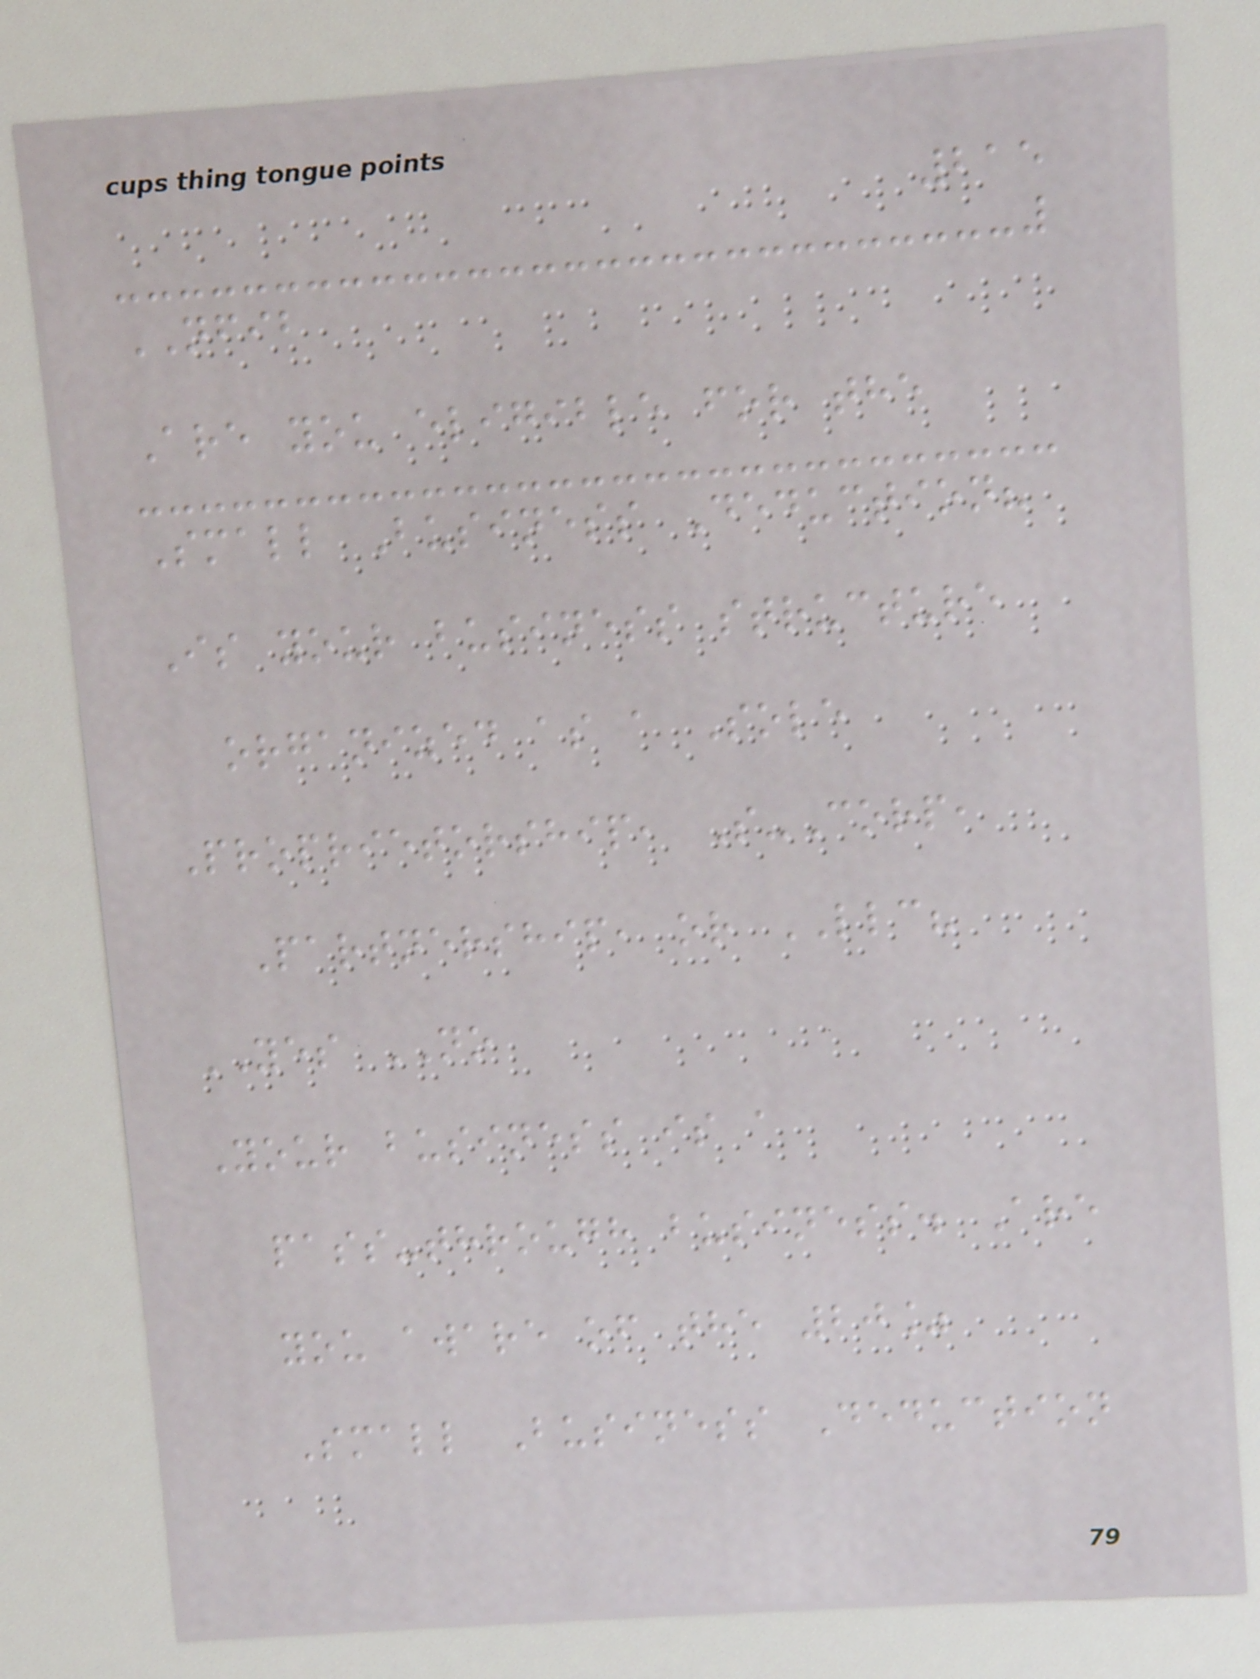215
NFIB
Are you eligible for the
Small Business Deduction?
Is your business structure
organized as a Sole
Proprietorship, S-Corp,
Partnership, or LLC?
YES NO
Your business is a
pass-through business. Are
you aware of the 20%
Small Business Deduction
